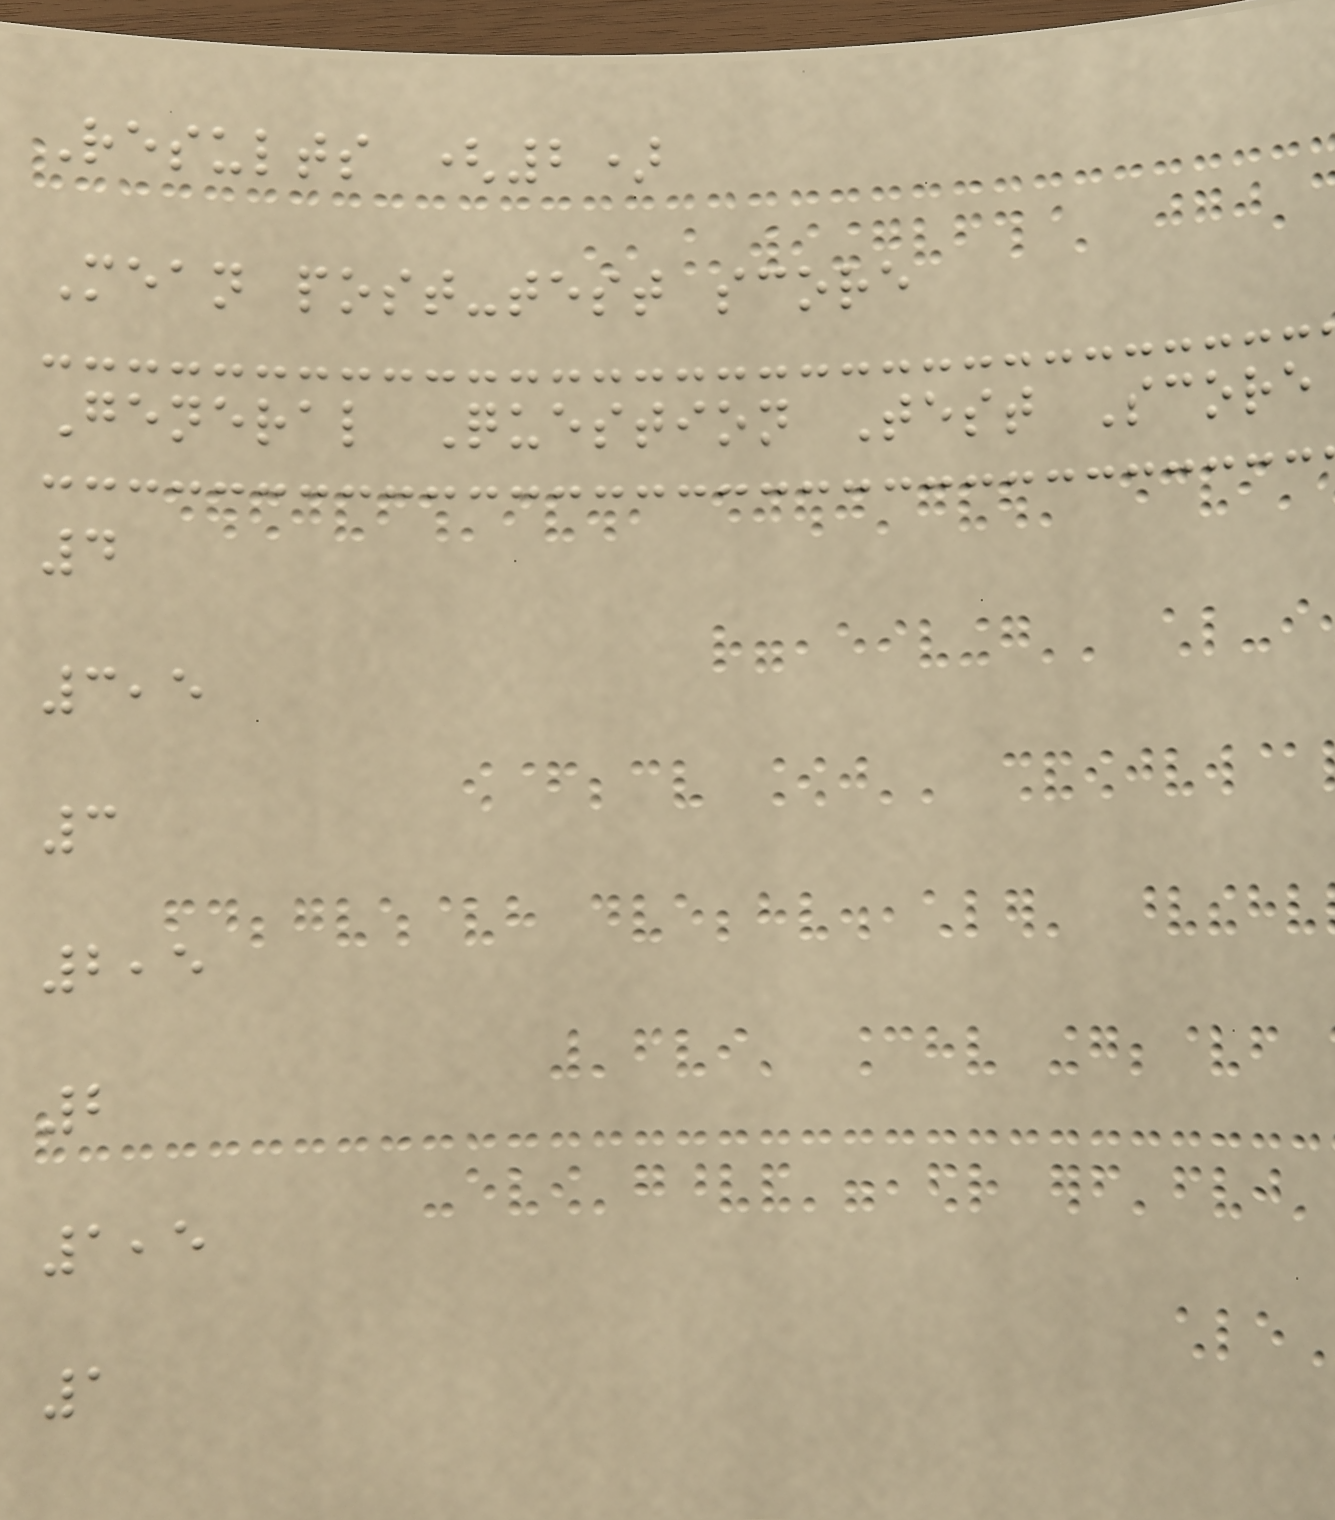Results (2)
Mean post-test score
General Question Test Score
4
3,5
3
2,5
2
1,5
1
